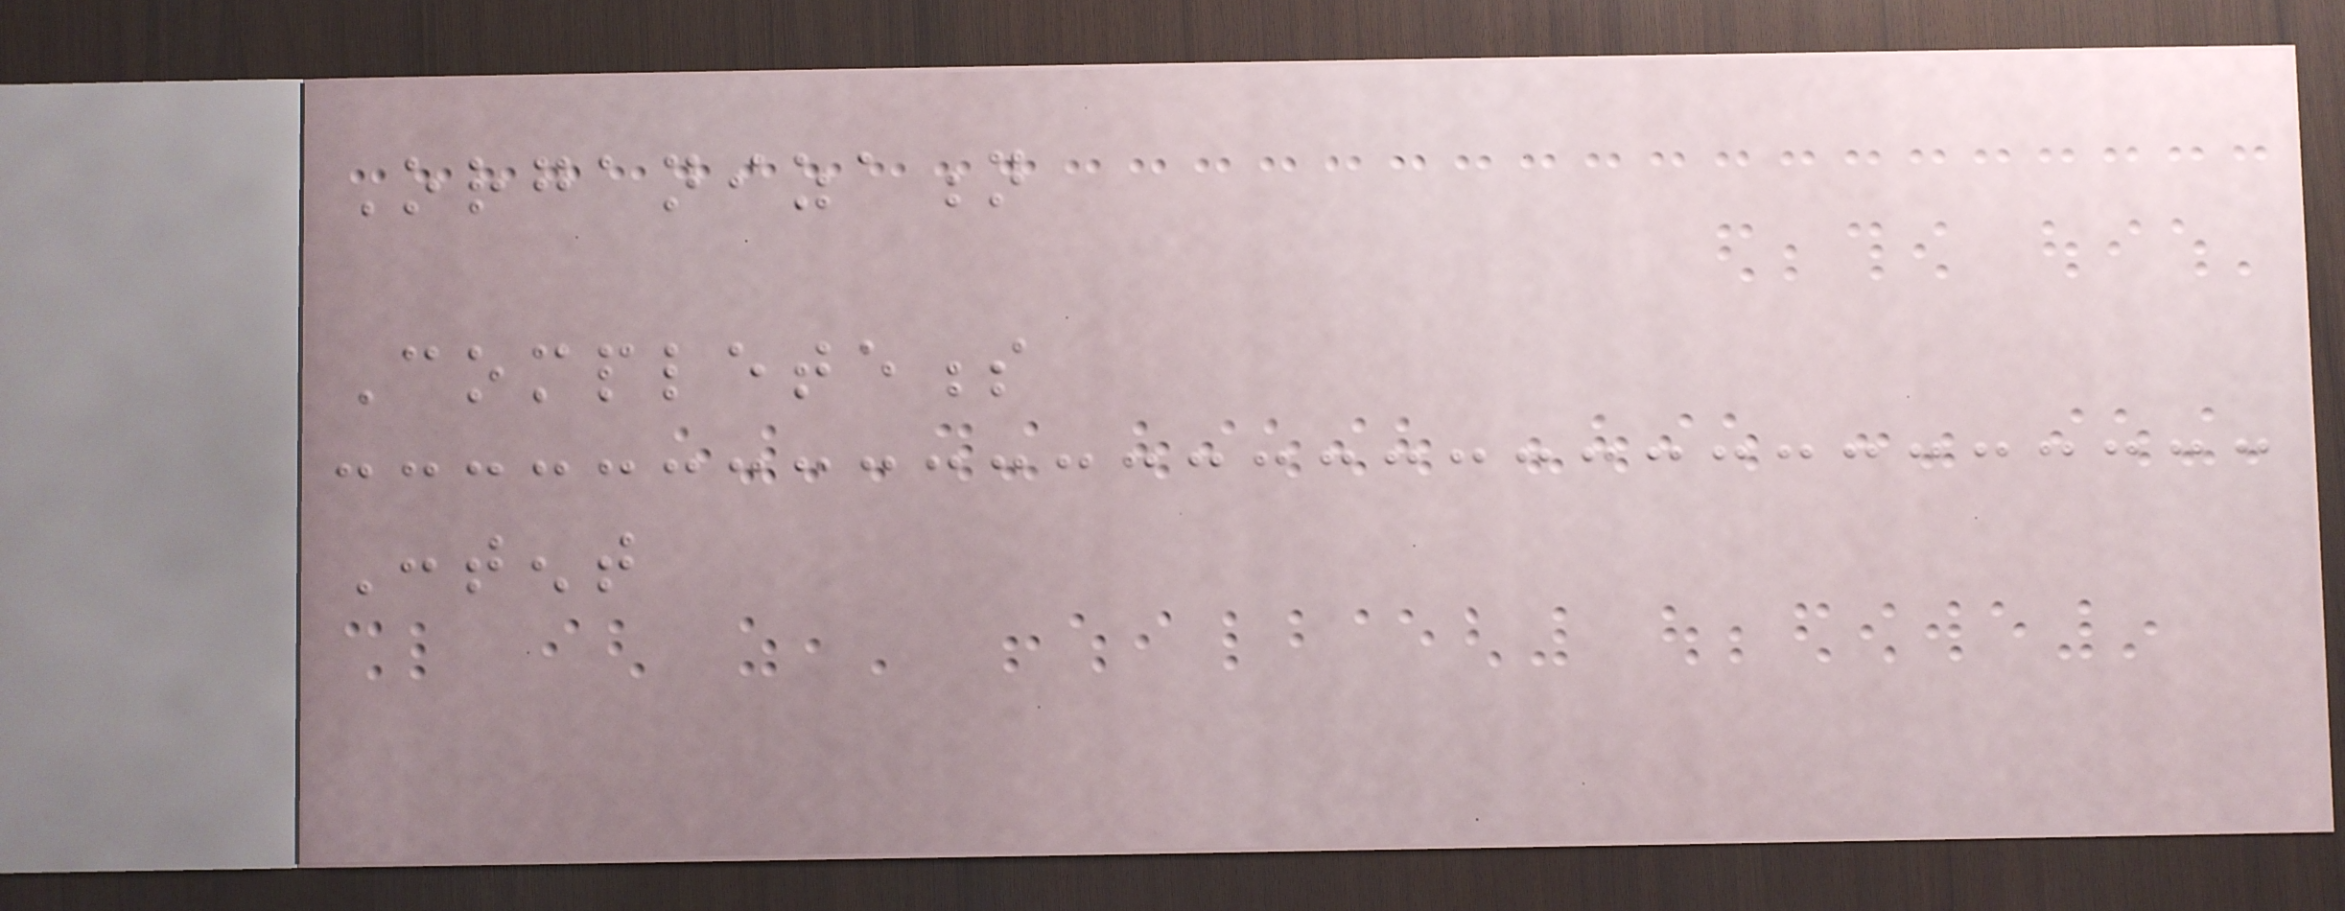Organization
Completeness
Content
